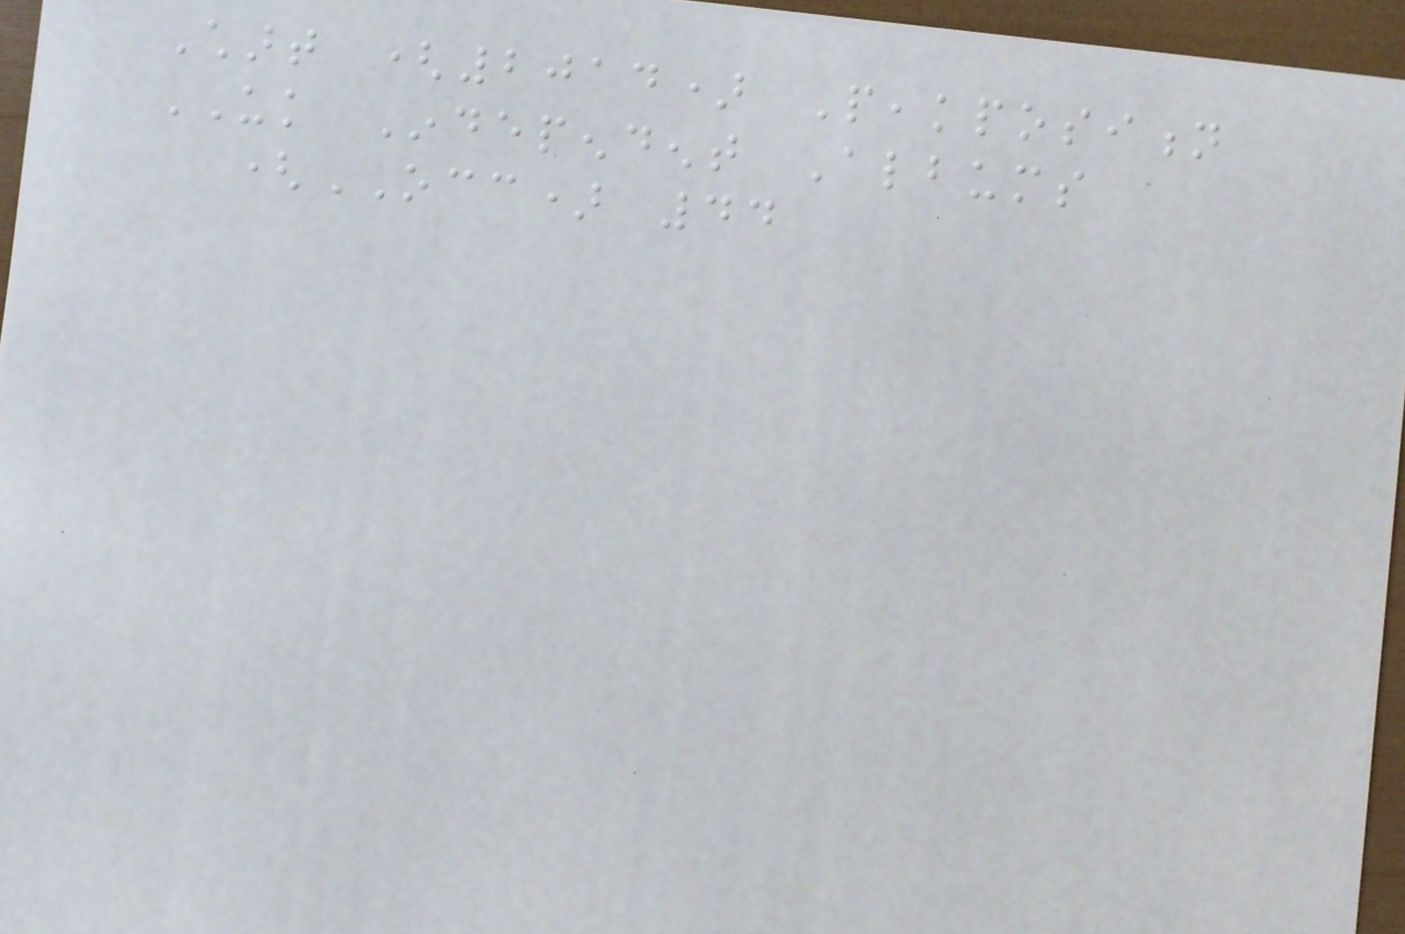Chart (2014) Peakposition
UK Independent Albums
(OCC) 44
